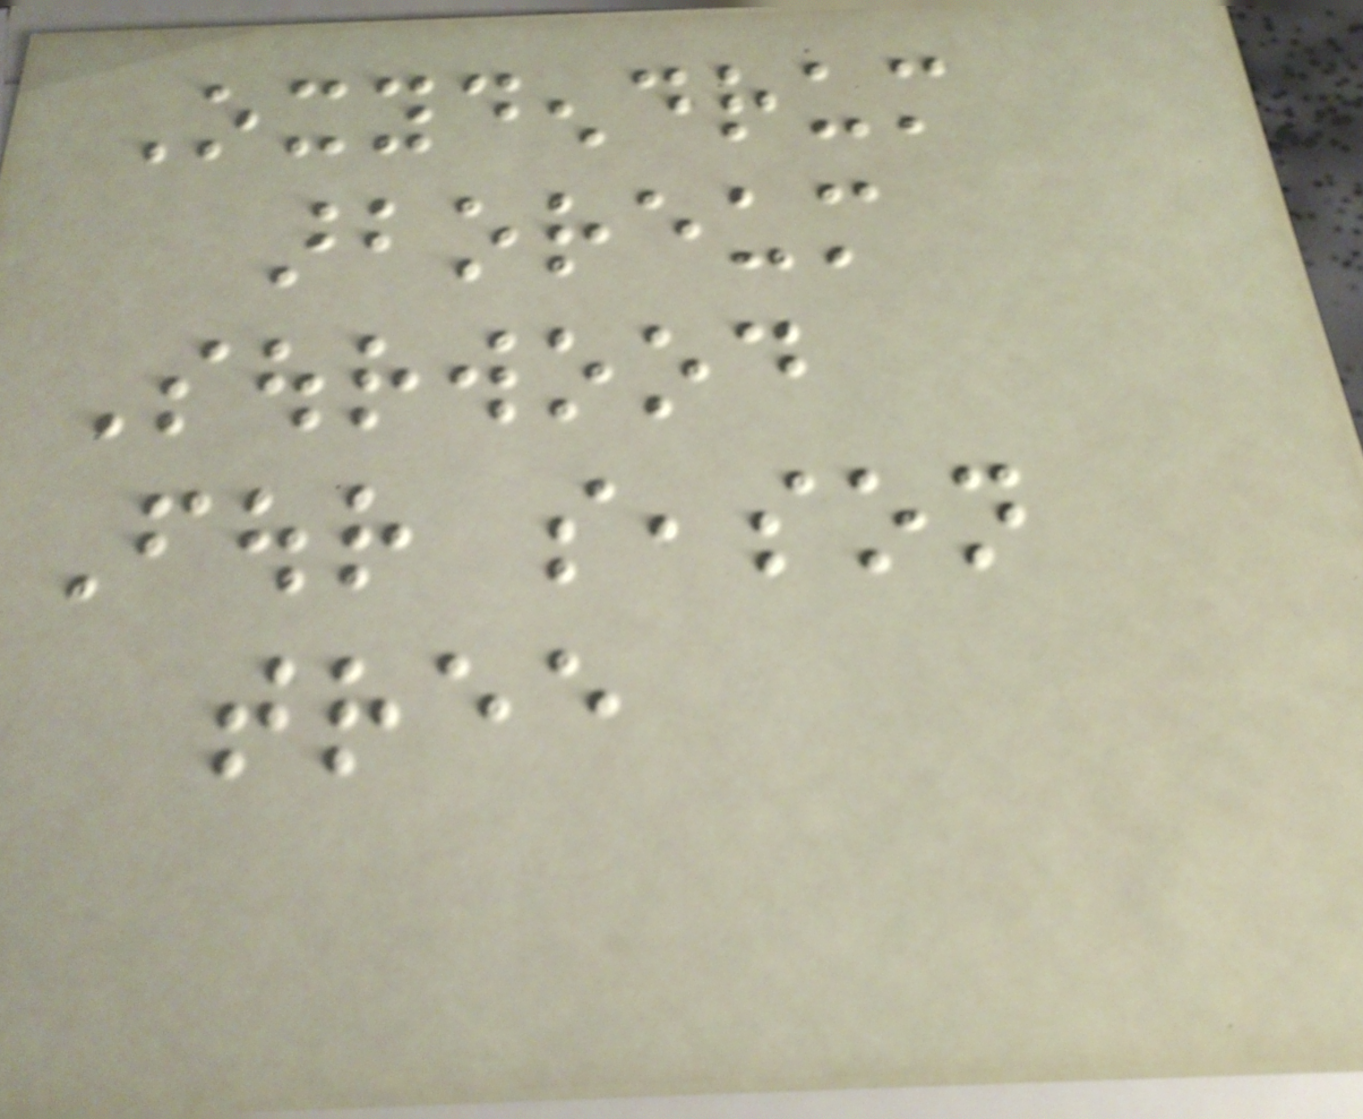Oxydendrum
arboreum
Sourwood
Four season
tree
